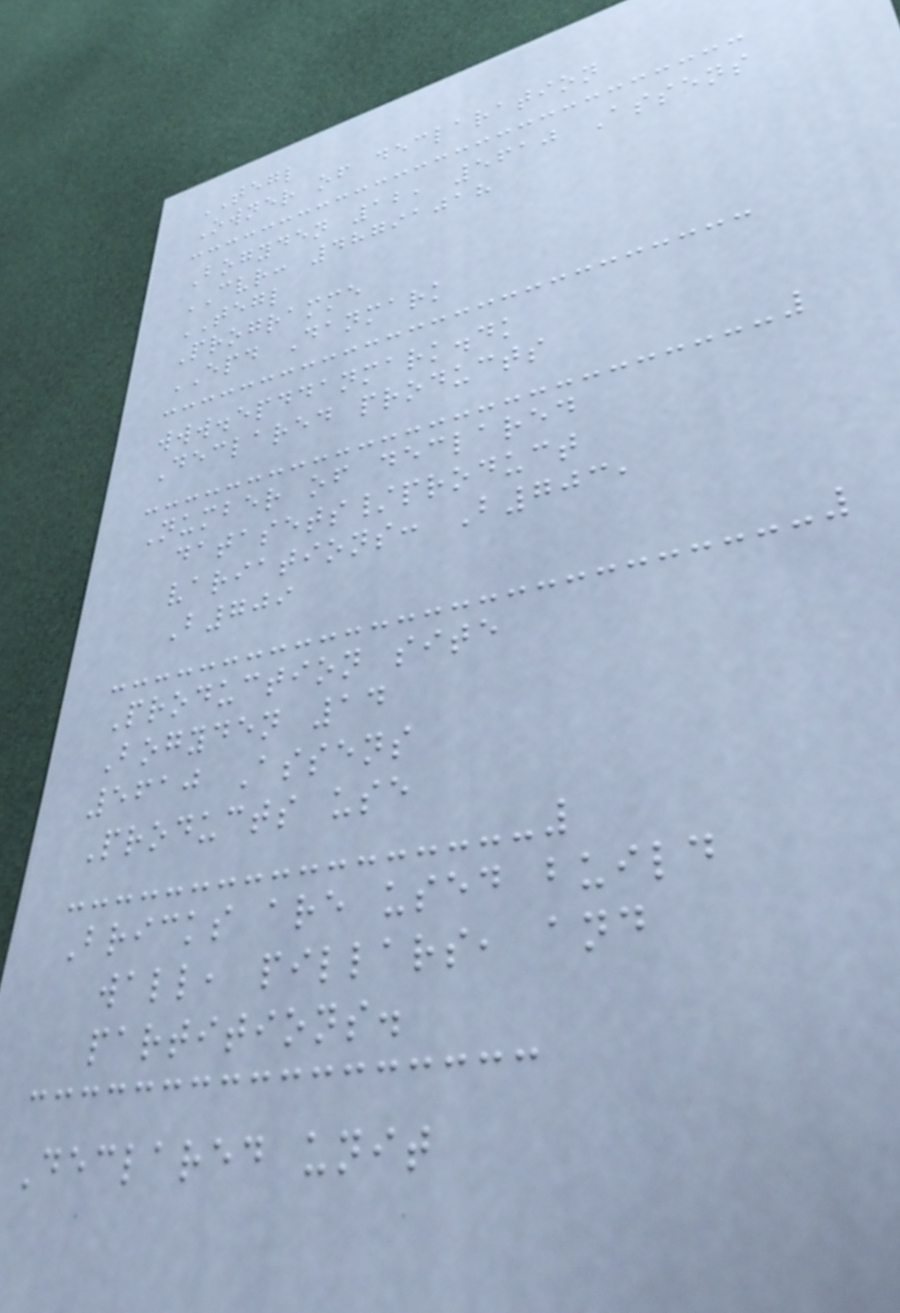TEGL
Owner of declaration
Bogyden 12, 5610 Assens
CVR: 48791018
TEGL
Programme
EPD Danmark
www.epddanmark.dk
Declared products
Number of declared
datasets/product
variations: B703,
B709
Production site
Bogyden 14
5610 Assens
Products use
Bricks are used build
wall, pillars, and
partitions.
Declared unit
